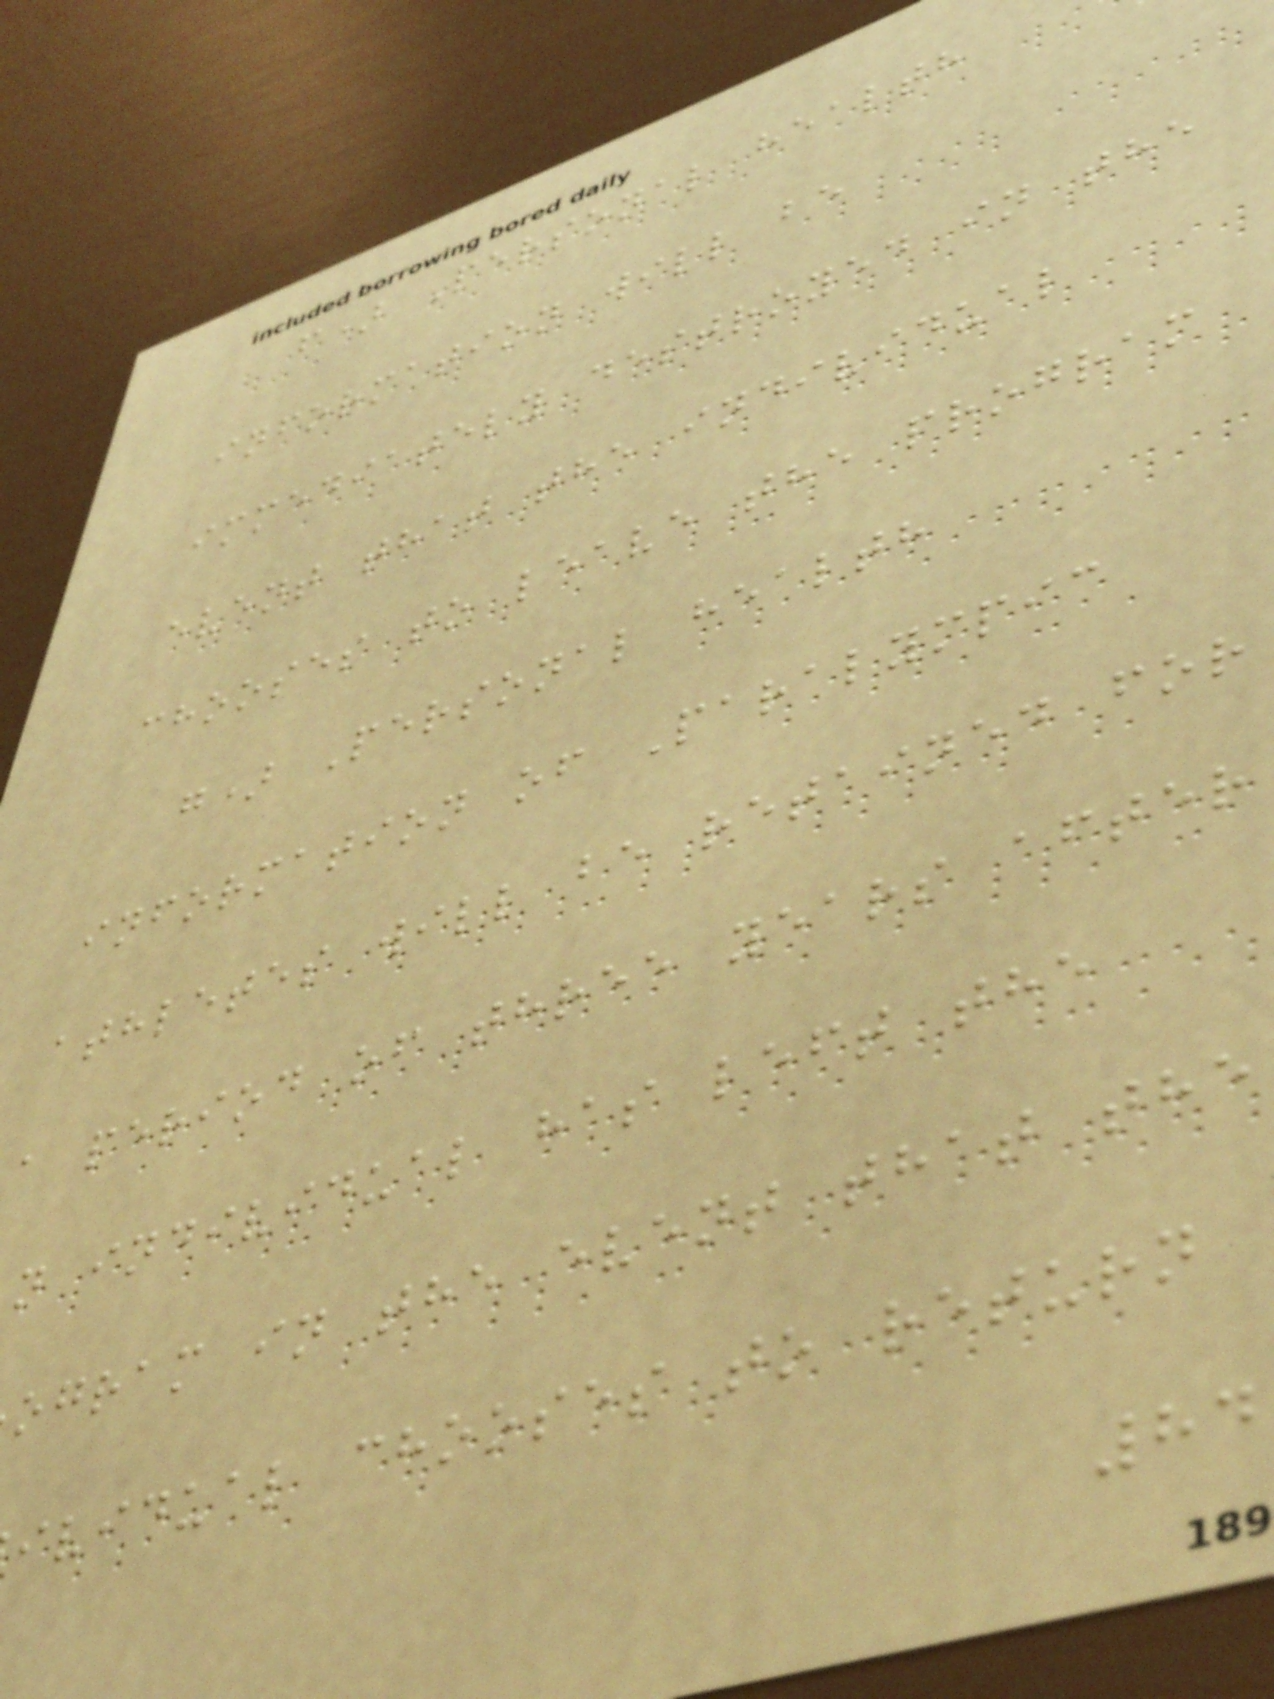f) Personal health
information will be
immediately destroyed in the
event that the individual
chooses to leave the program
g) Personal health
information of Paralympic
athletes will be retained for
a period of three years after
n individual has left the
ogram in the event that the
ividual chooses to return
84
